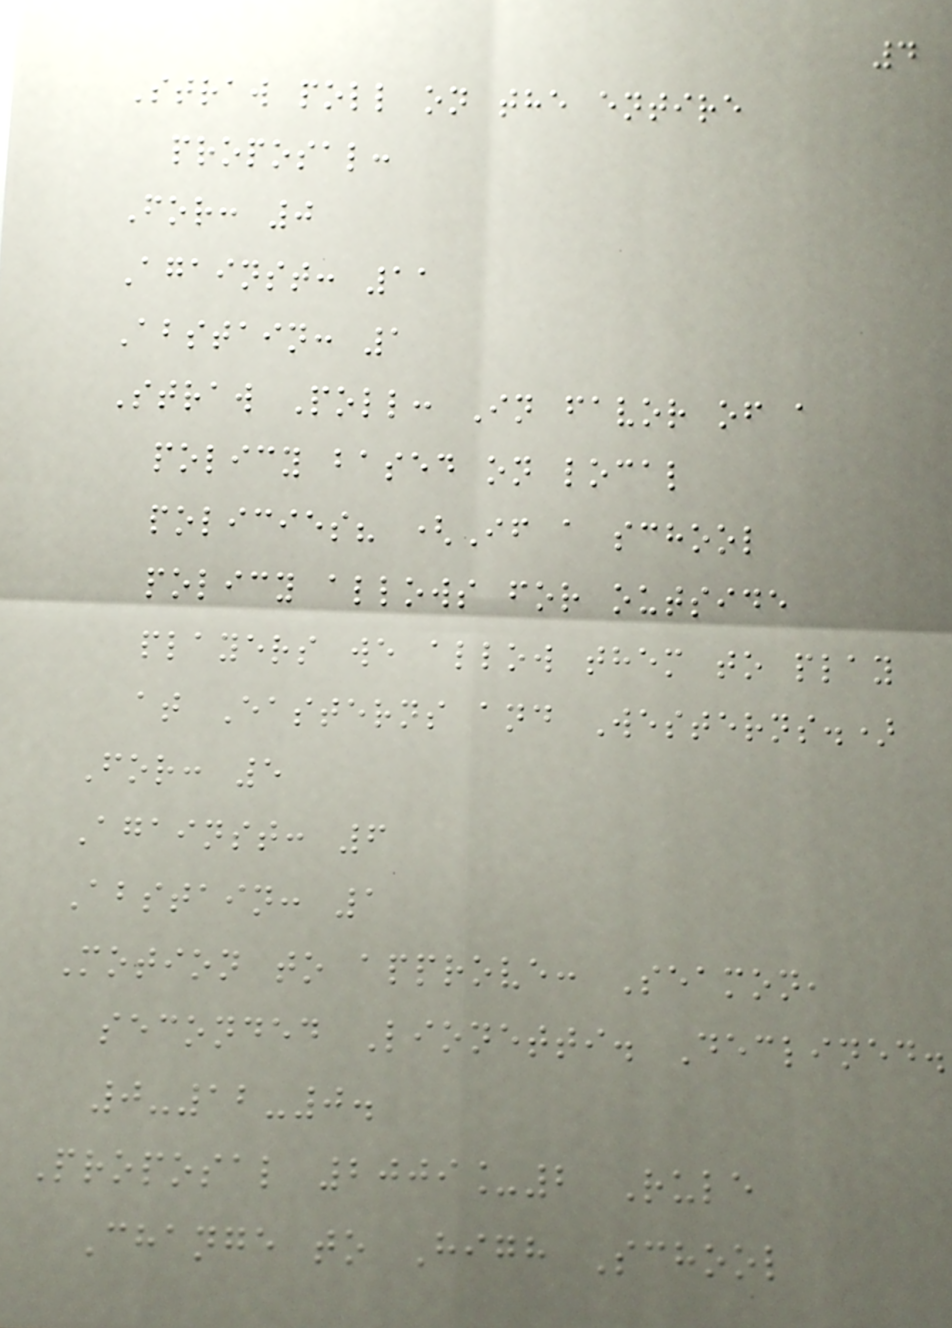4
Straw poll on the entire
proposal:
For: 0
Against: 11
Abstain: 1
Straw Poll: In favor of a
policy based on local
policies? (If a school
policy allows for outside
players we allow them to play
at Easterns and Westerns.)
For: 5
Against: 6
Abstain: 1
Motion to approve: Seamon,
seconded Lionetti. Declined.
0-12-0.
Proposal 2009_2 Rule
Change to High School
